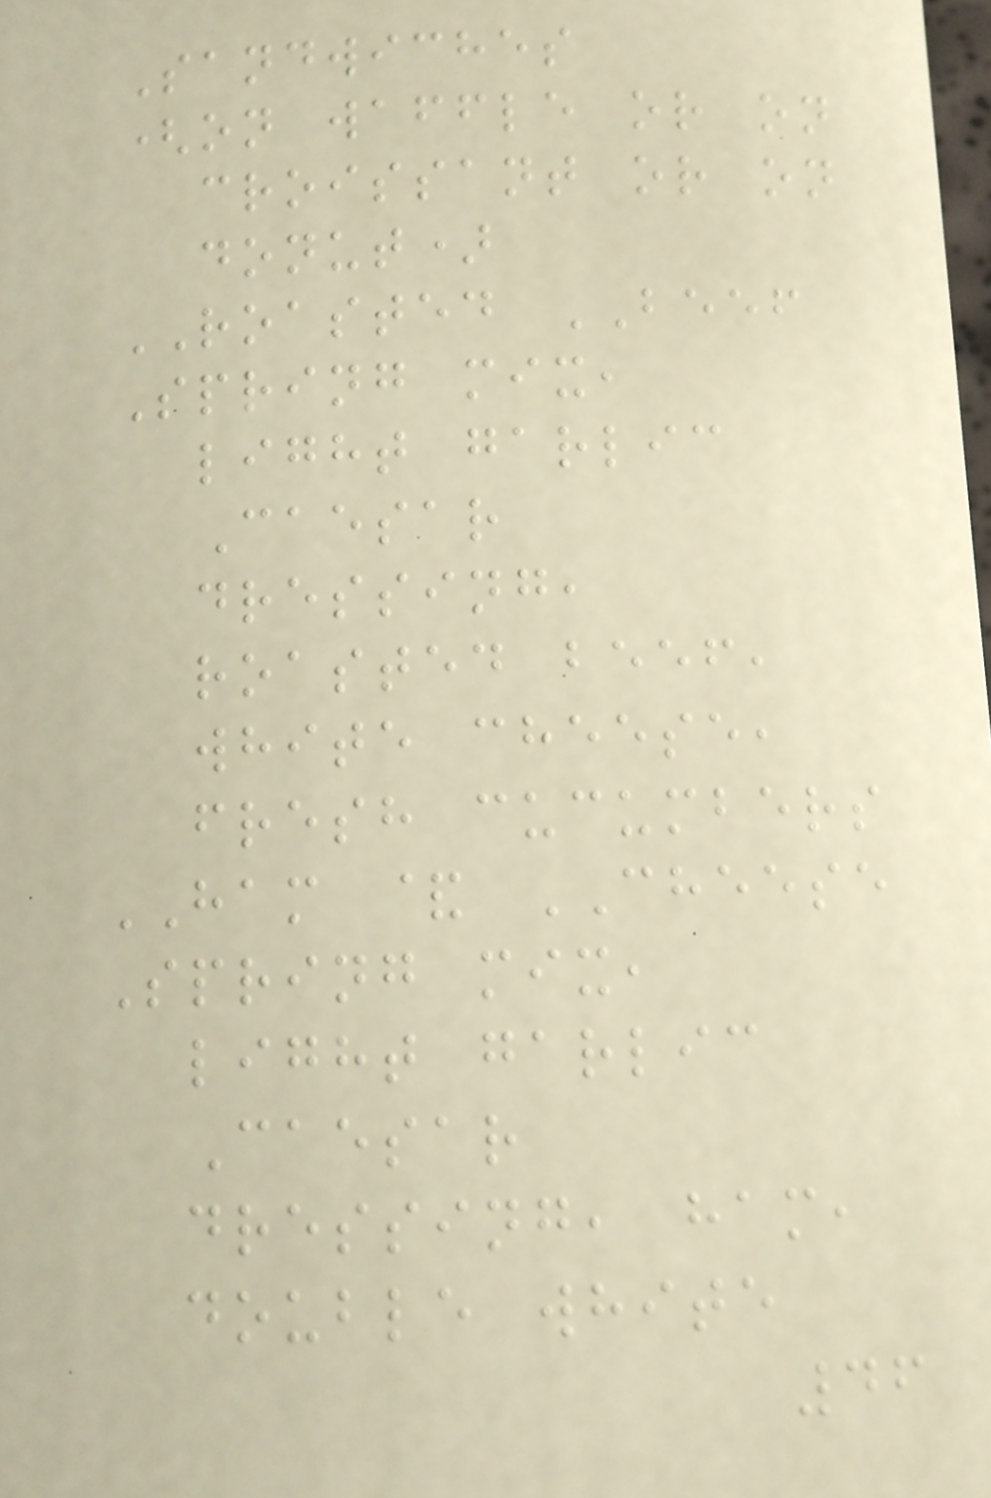Sandwiches
(on waffle or on
croissant or on
donut)
ROASTED BEEF
Spring mix,
light garlic
Caesar
dressing,
roasted beef,
white cheese,
fresh cucumbers
HAM & CHEESE
Spring mix,
light garlic
Caesar
dressing, ham,
double white
46
